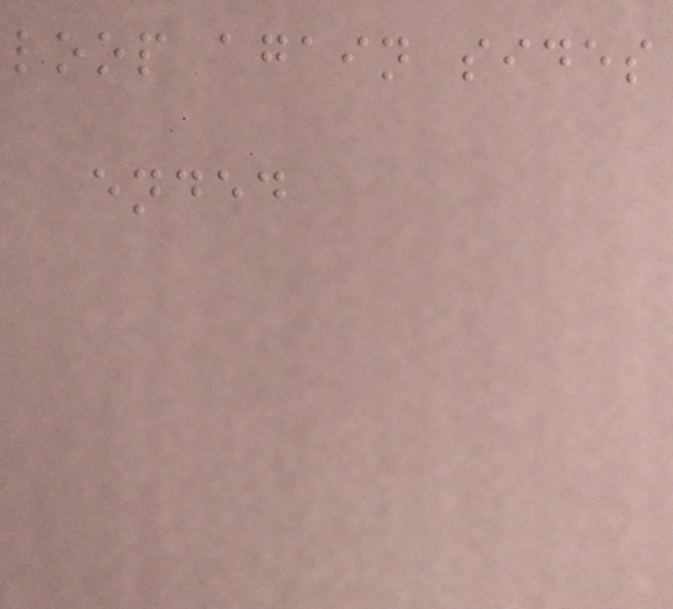loop again sides
ended
